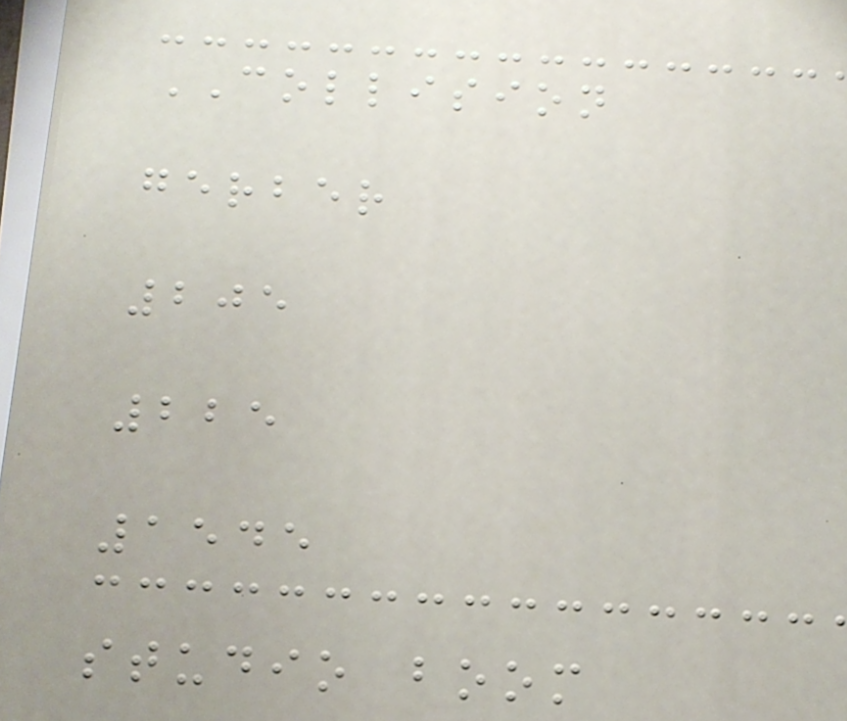COLLISION
gerber
205
225
1545
studio boom
